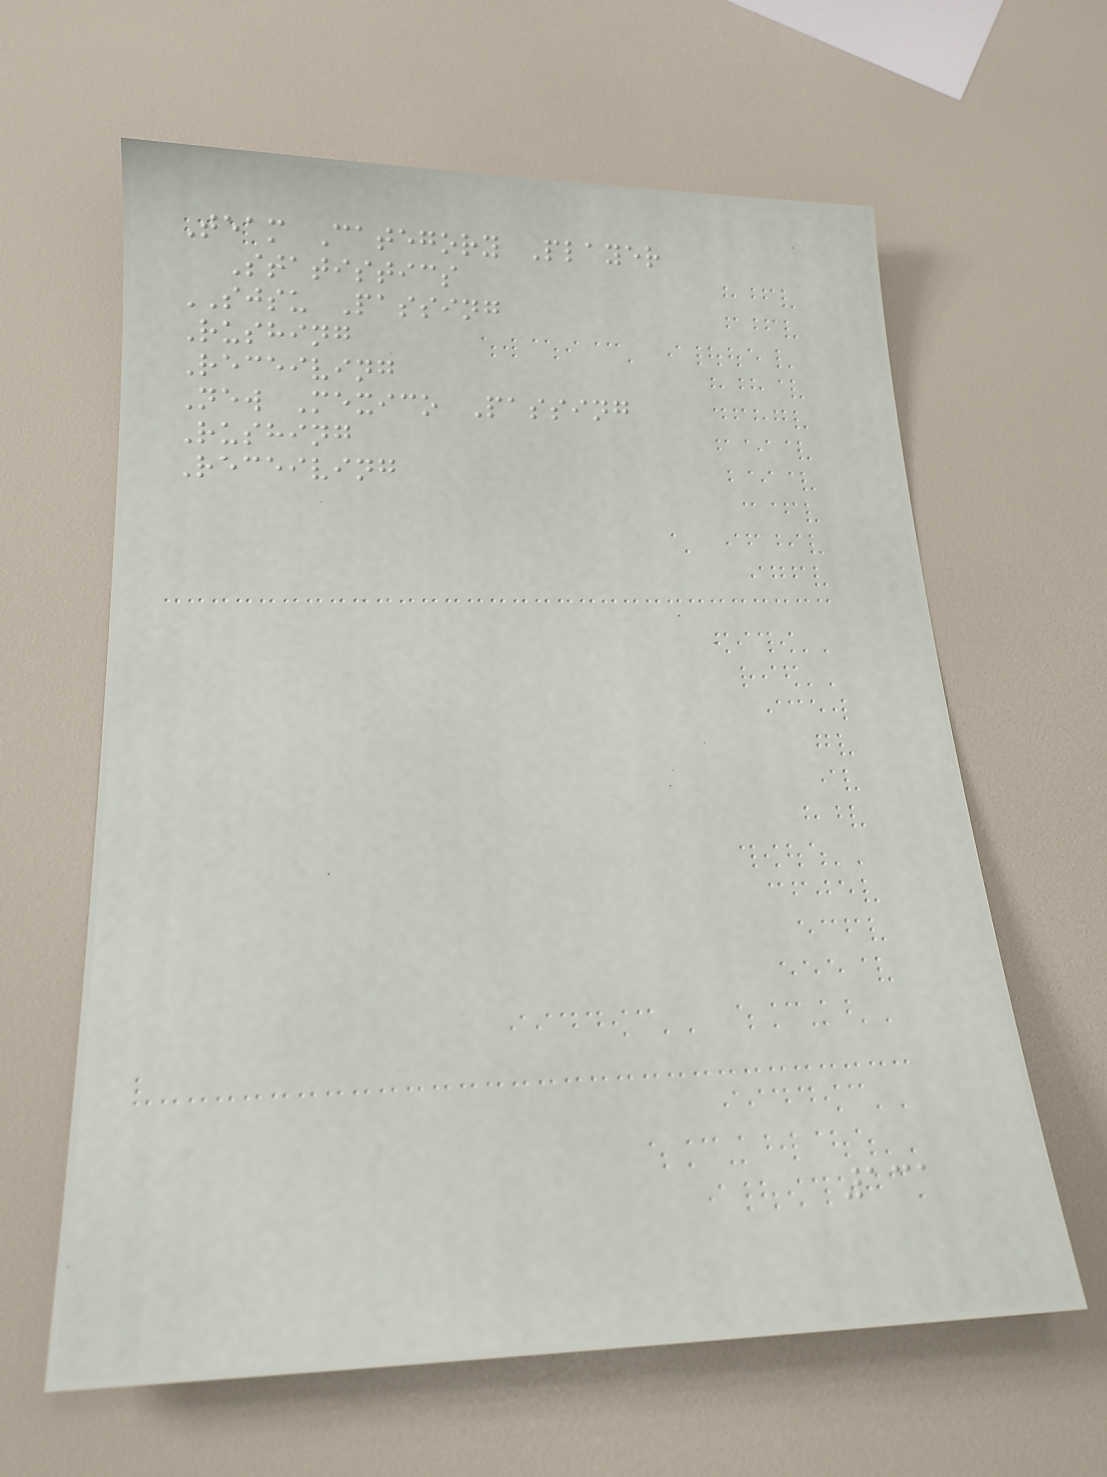Team Category Player
Statistics
SJSU Passing
Rushing
Receiving
New Mexico Passing
Rushing
Receiving
131
